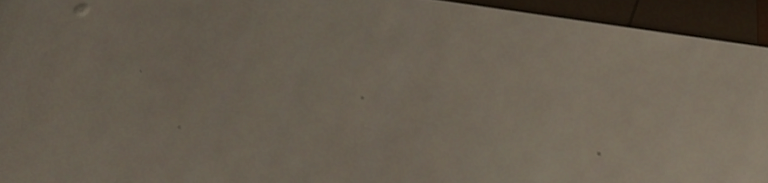a
